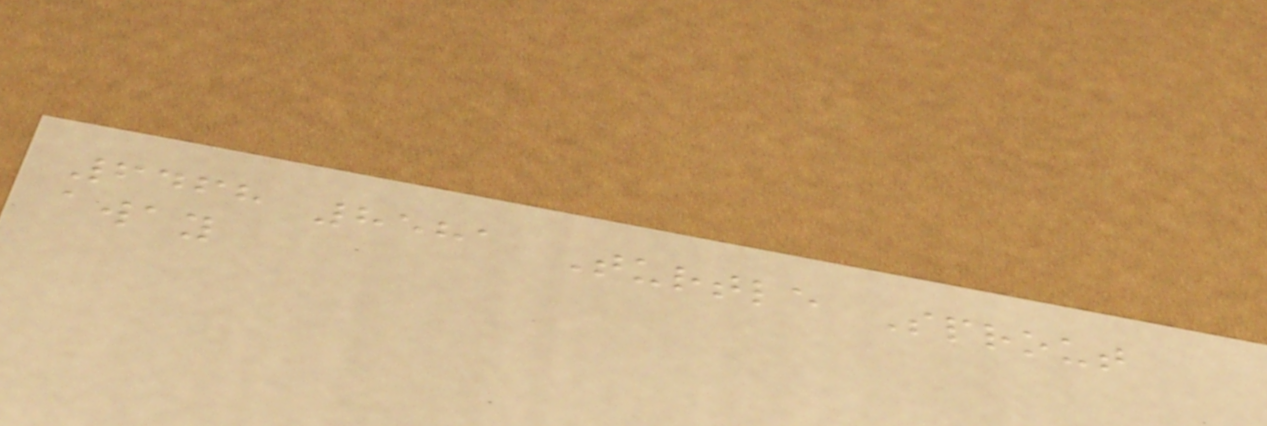6468 8581 Turtle Sprout
away
